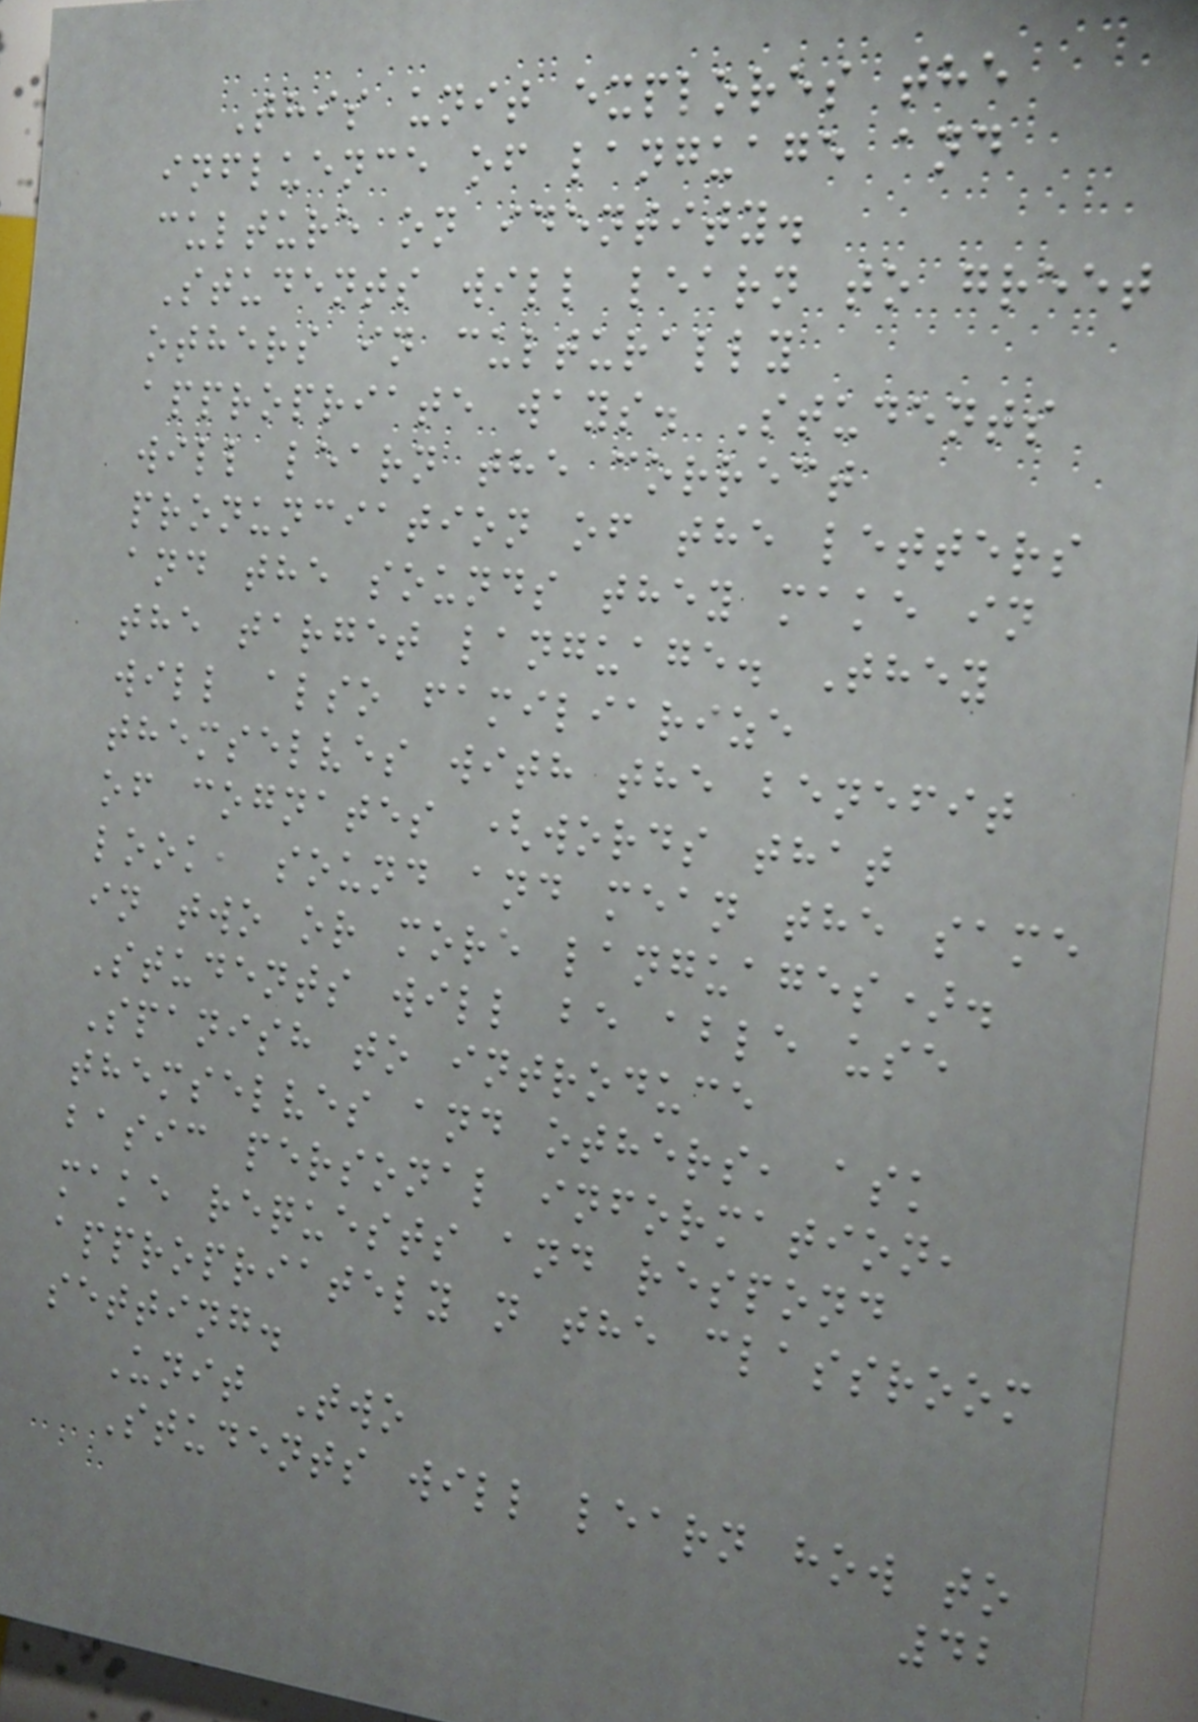This unit explores the
influence of language and
culture on identity.
Students will learn to greet
others in culturally
appropriate ways. Students
will learn the correct
pronunciation of the letters
and the sounds they make in
the target language. They
will also familiarize
themselves with the benefit
of cognates (words that
look, sound and mean the same
in two or more languages).
Students will be able use
Spanish to introduce
themselves and others, ask
basic personal information,
make requests and respond
appropriately n the classroom
setting.
Unit Two
Students will learn how to
42
